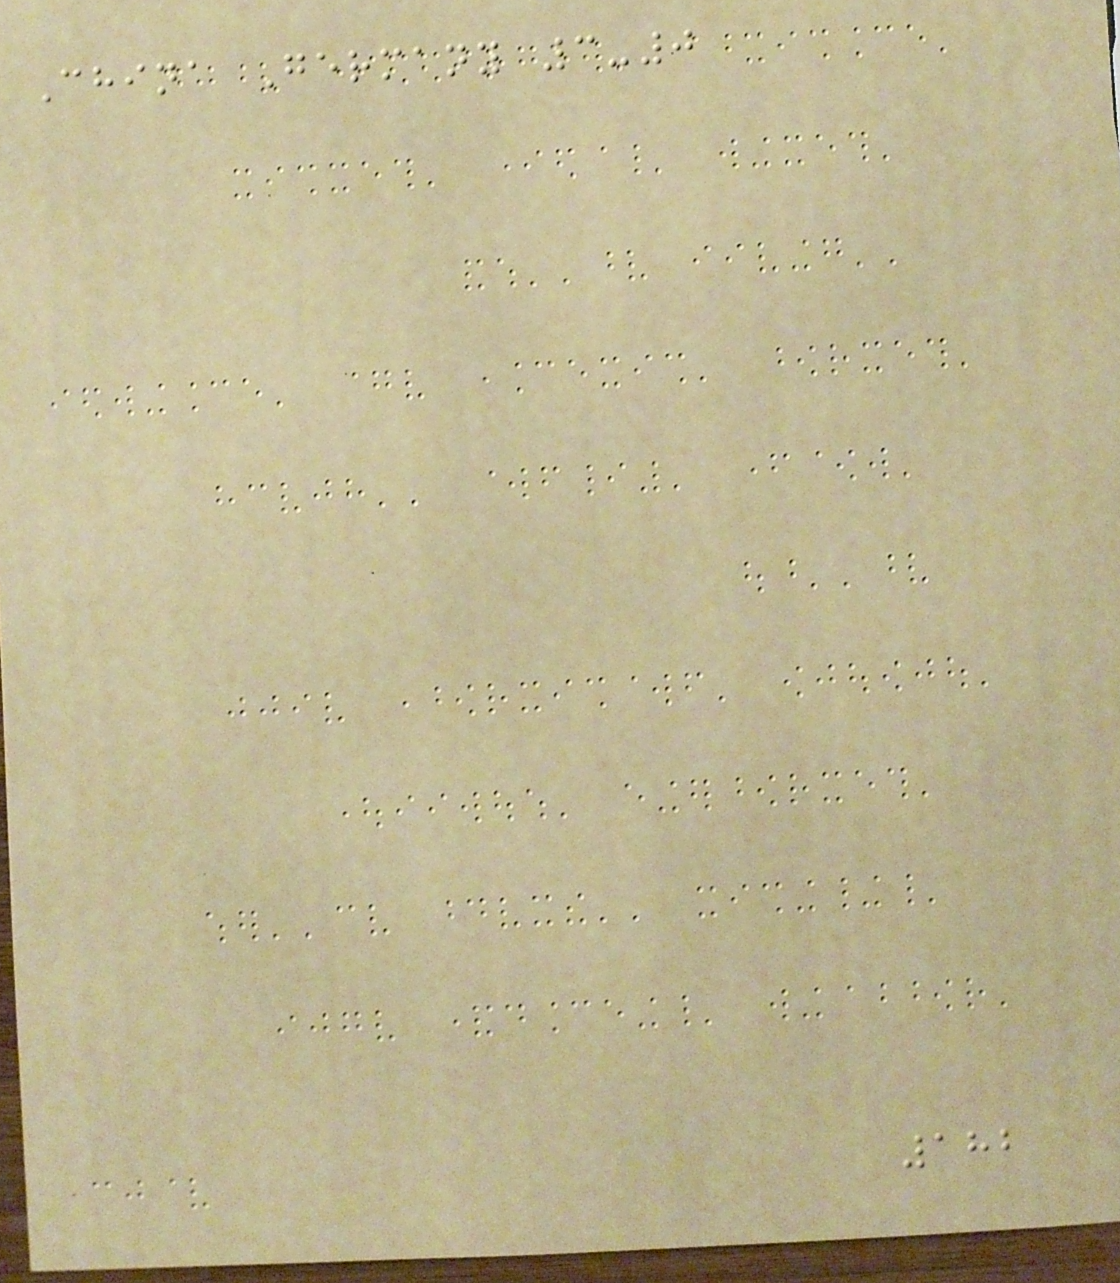China Germany 3-0
182
